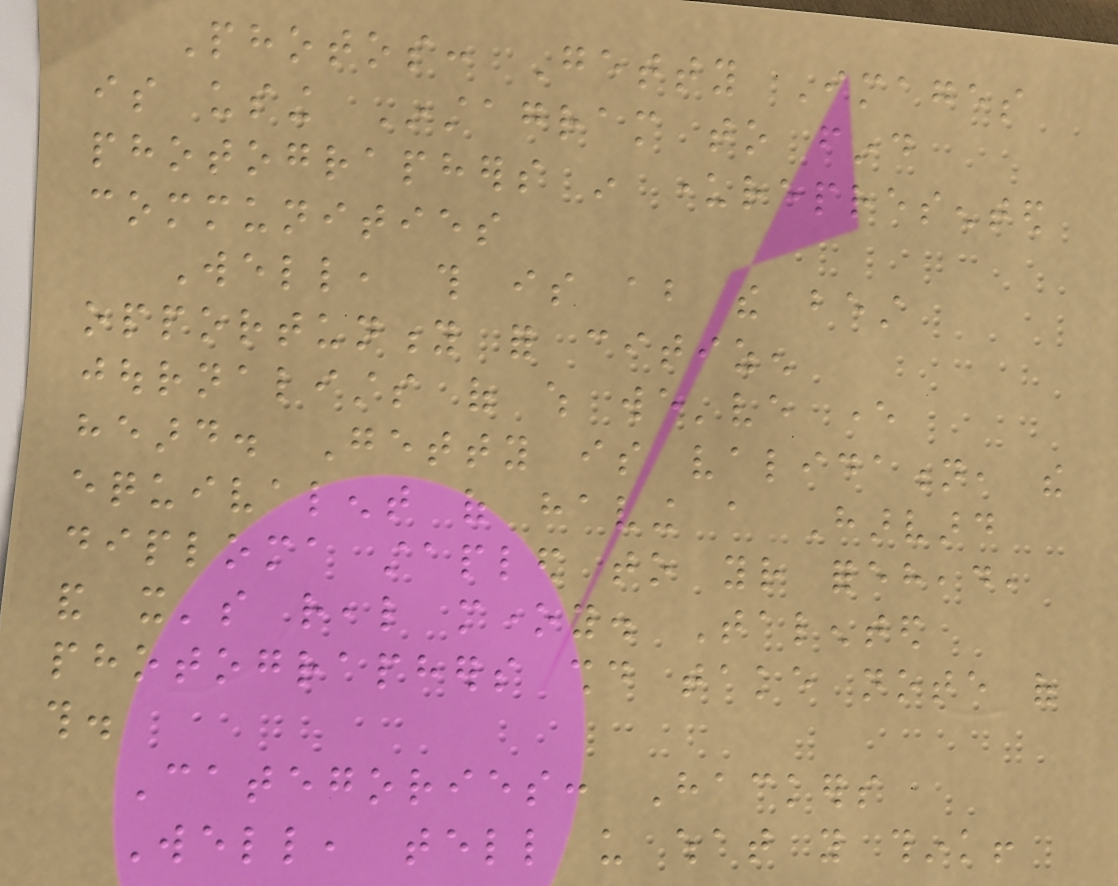Photos: Getty Images
is using Instagram to find
photographers in underrepresented
communities
Well, this is about the best
opportunity for citizen
journalists of which we've ever
heard. Getty is validation, the
equivalent of having a Harvard
diploma stapled to your forehead,
and it's real money. Talented
photographers should take note of
this.
Categories: Hackers
Well, tell us what you think!
